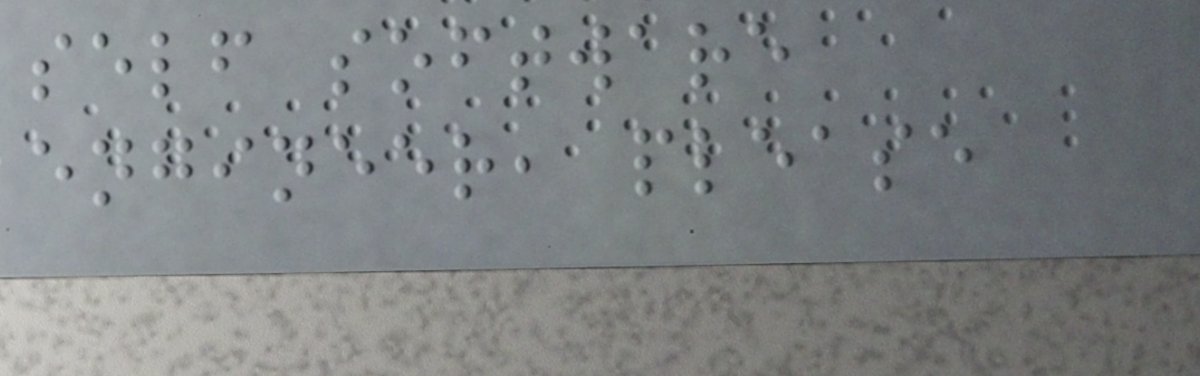self software
engineer, please
